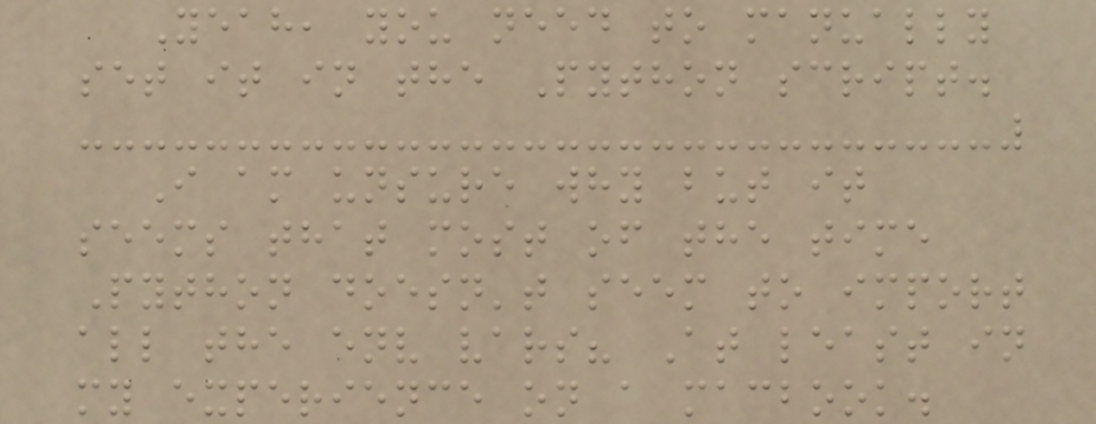Yeah, you need to manually
set it in the Python script.
I am unsure why but it
seems that most of the time
Python doesn't seem to import
all the env vars? At least in
my experience on a macbook.
